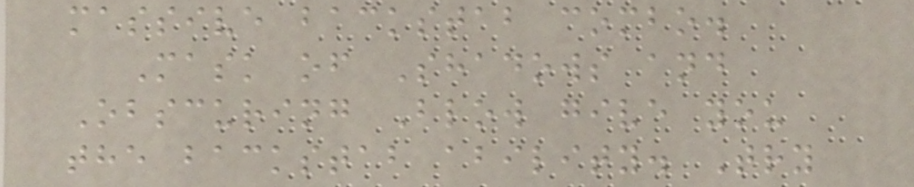massive backstab combo.
Mask of Shadows and
Obscuring Blow give you
the backstab ability. Try
